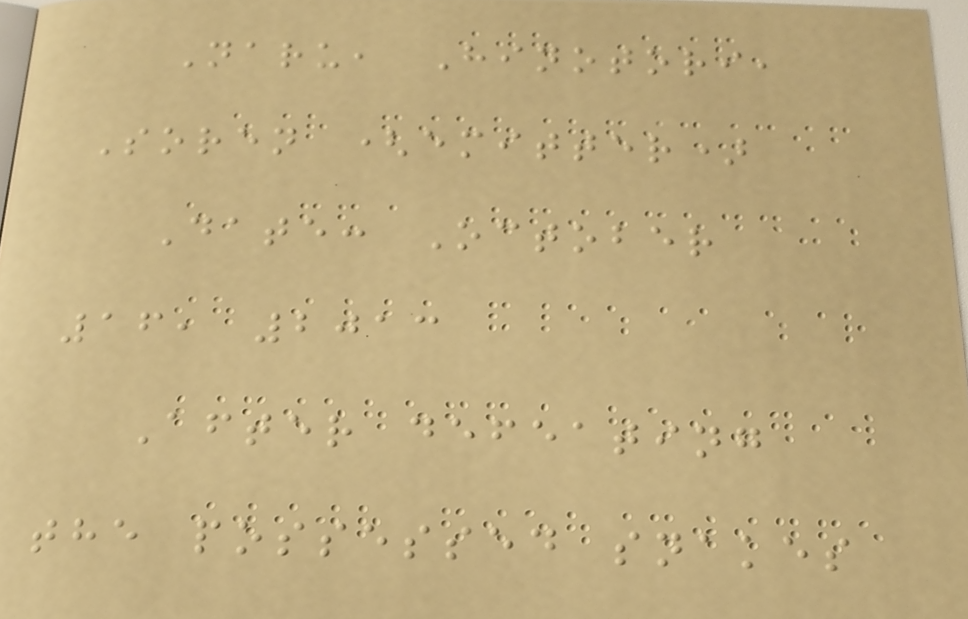Naru, Hinotori,
Soren (emitter)
Date: October
16, 2013
After defeating
the possessed snakes
